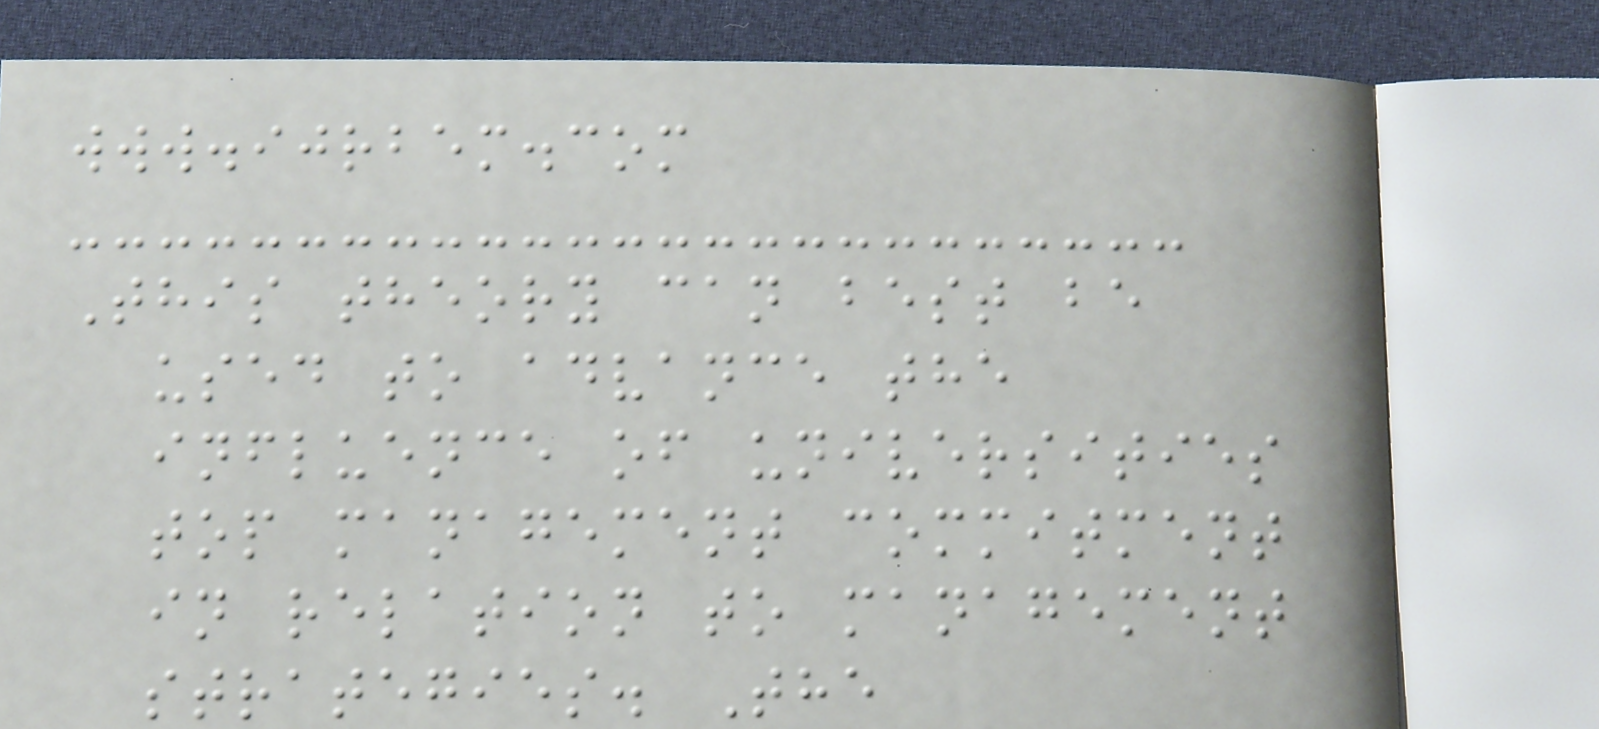www.ijrbem.com
This theory can best be
used to advance the
influence of universities
top management commitment
in relation to management
strategies. The
